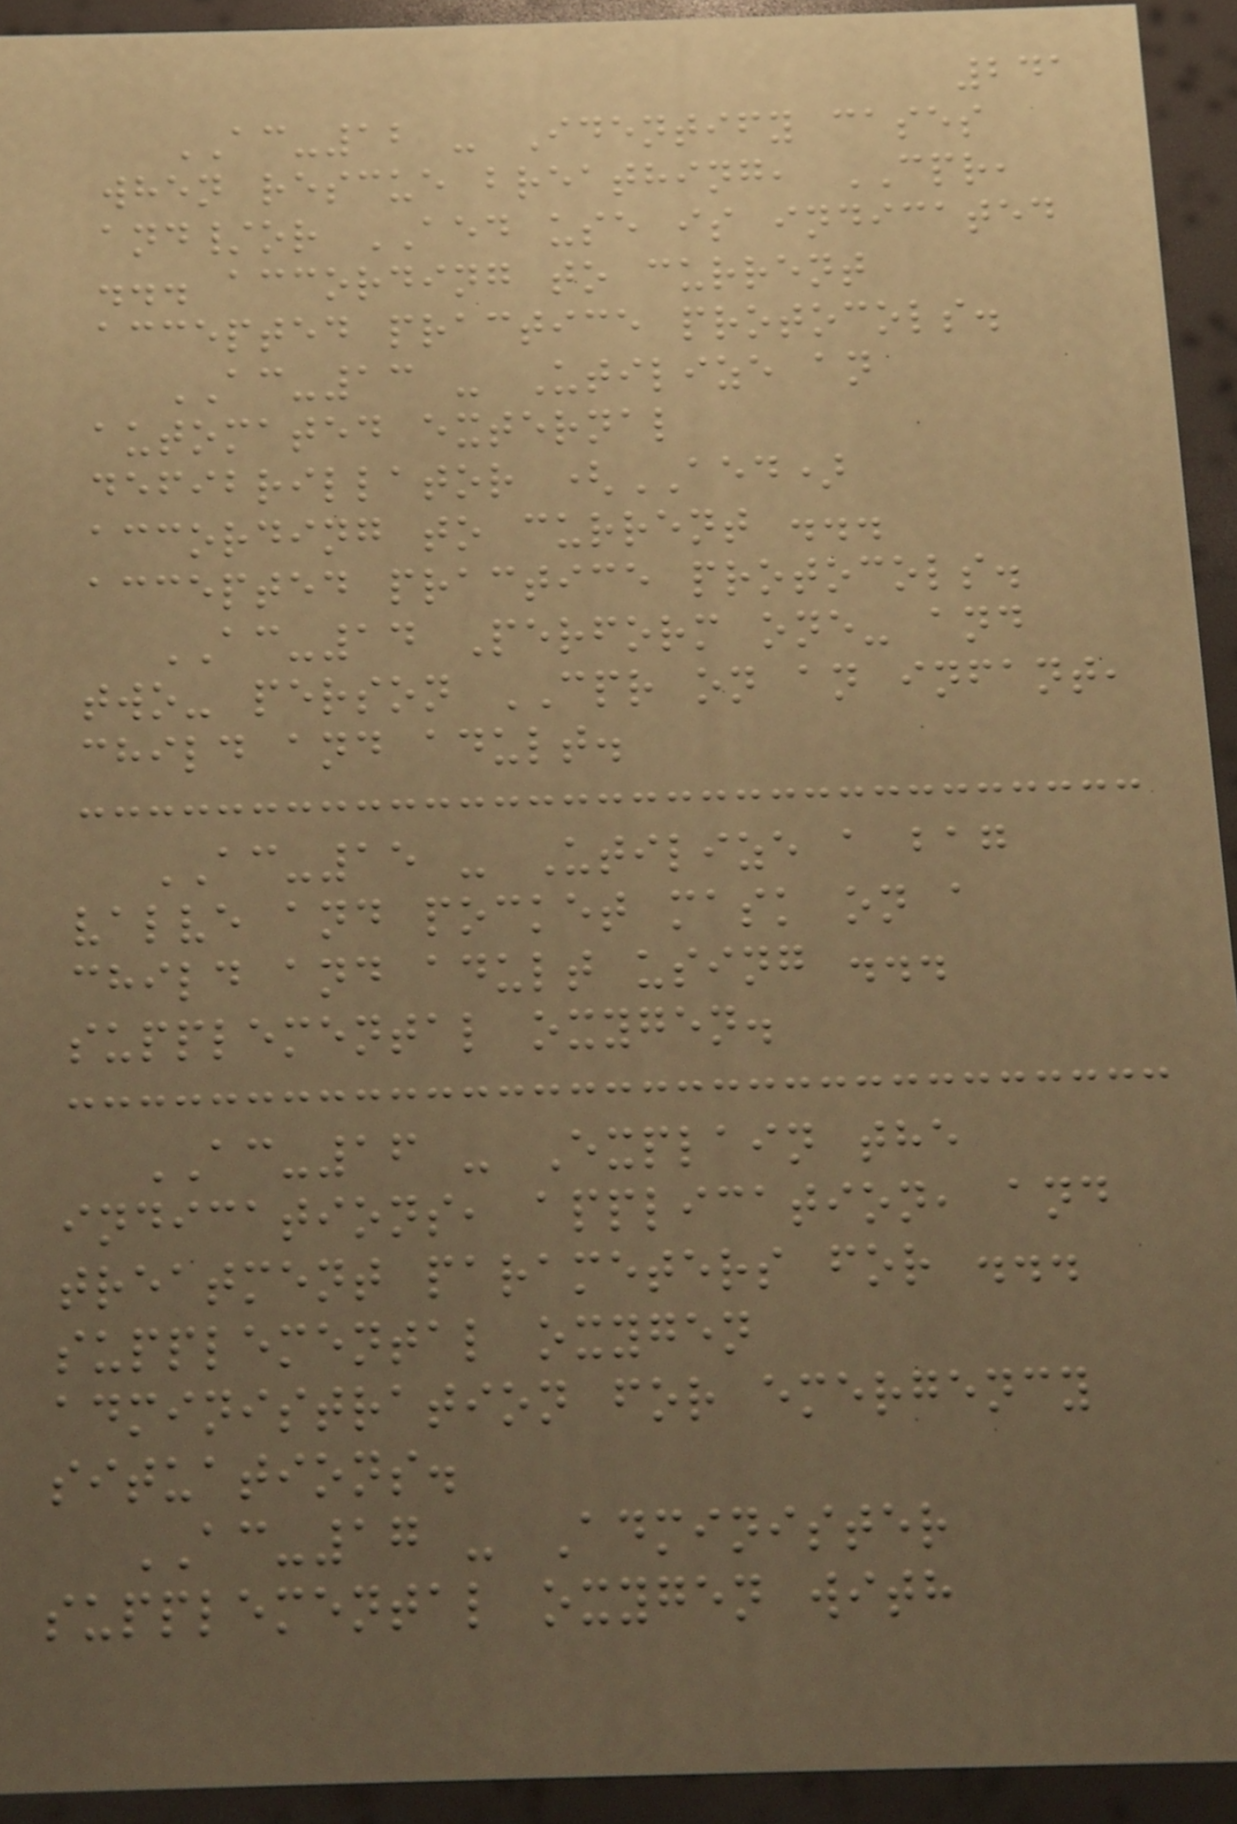241
AC-12 - Identify cases
when rescue breathing, CPR,
and/or AED use is indicated
... according to current
accepted practice protocols.
AC-13 - Utilize an
automated external
defibrillator (AED)
according to current ...
accepted practice protocols.
AC-14 Perform one- and
two- person CPR on an infant,
child and adult.
AC-15 - Utilize a bag
valve and pocket mask on a
child and adult using ...
supplemental oxygen.
AC-16 - Explain the
indications, application, and
treatment parameters for ...
supplemental oxygen
administration for emergency
situations.
AC-17 - Administer
supplemental oxygen with
